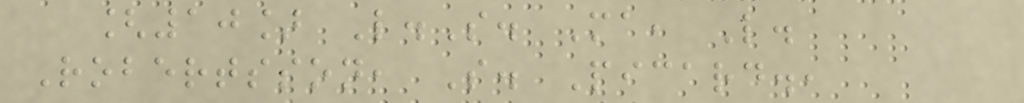[10] L.S. Ma, L.
Robertsson, S. Picard.,
